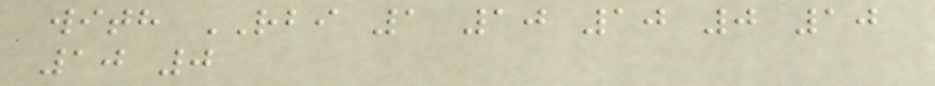with RBI 1 10 10 0 10
10 0
